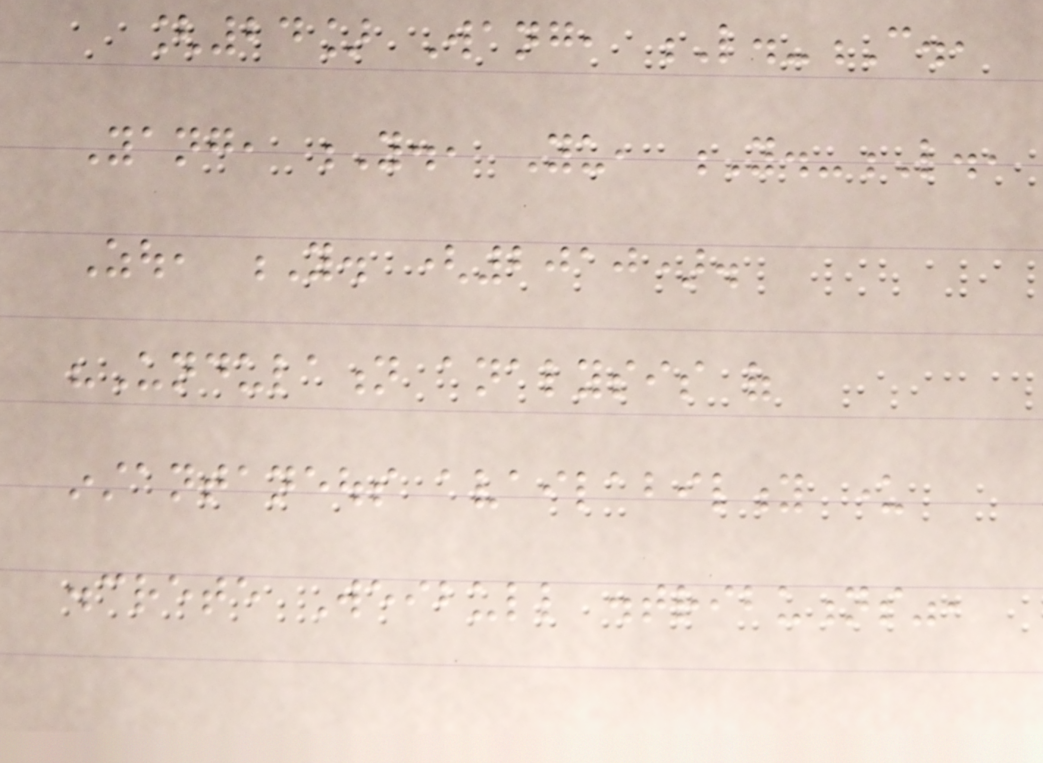[24] Wang, L.-C.,
Yang, Y., Yu, Y.-L.,
Zou, Y. (2010).
"Undulation analysis of
instantaneous availability under
discrete Weibull distributions",
